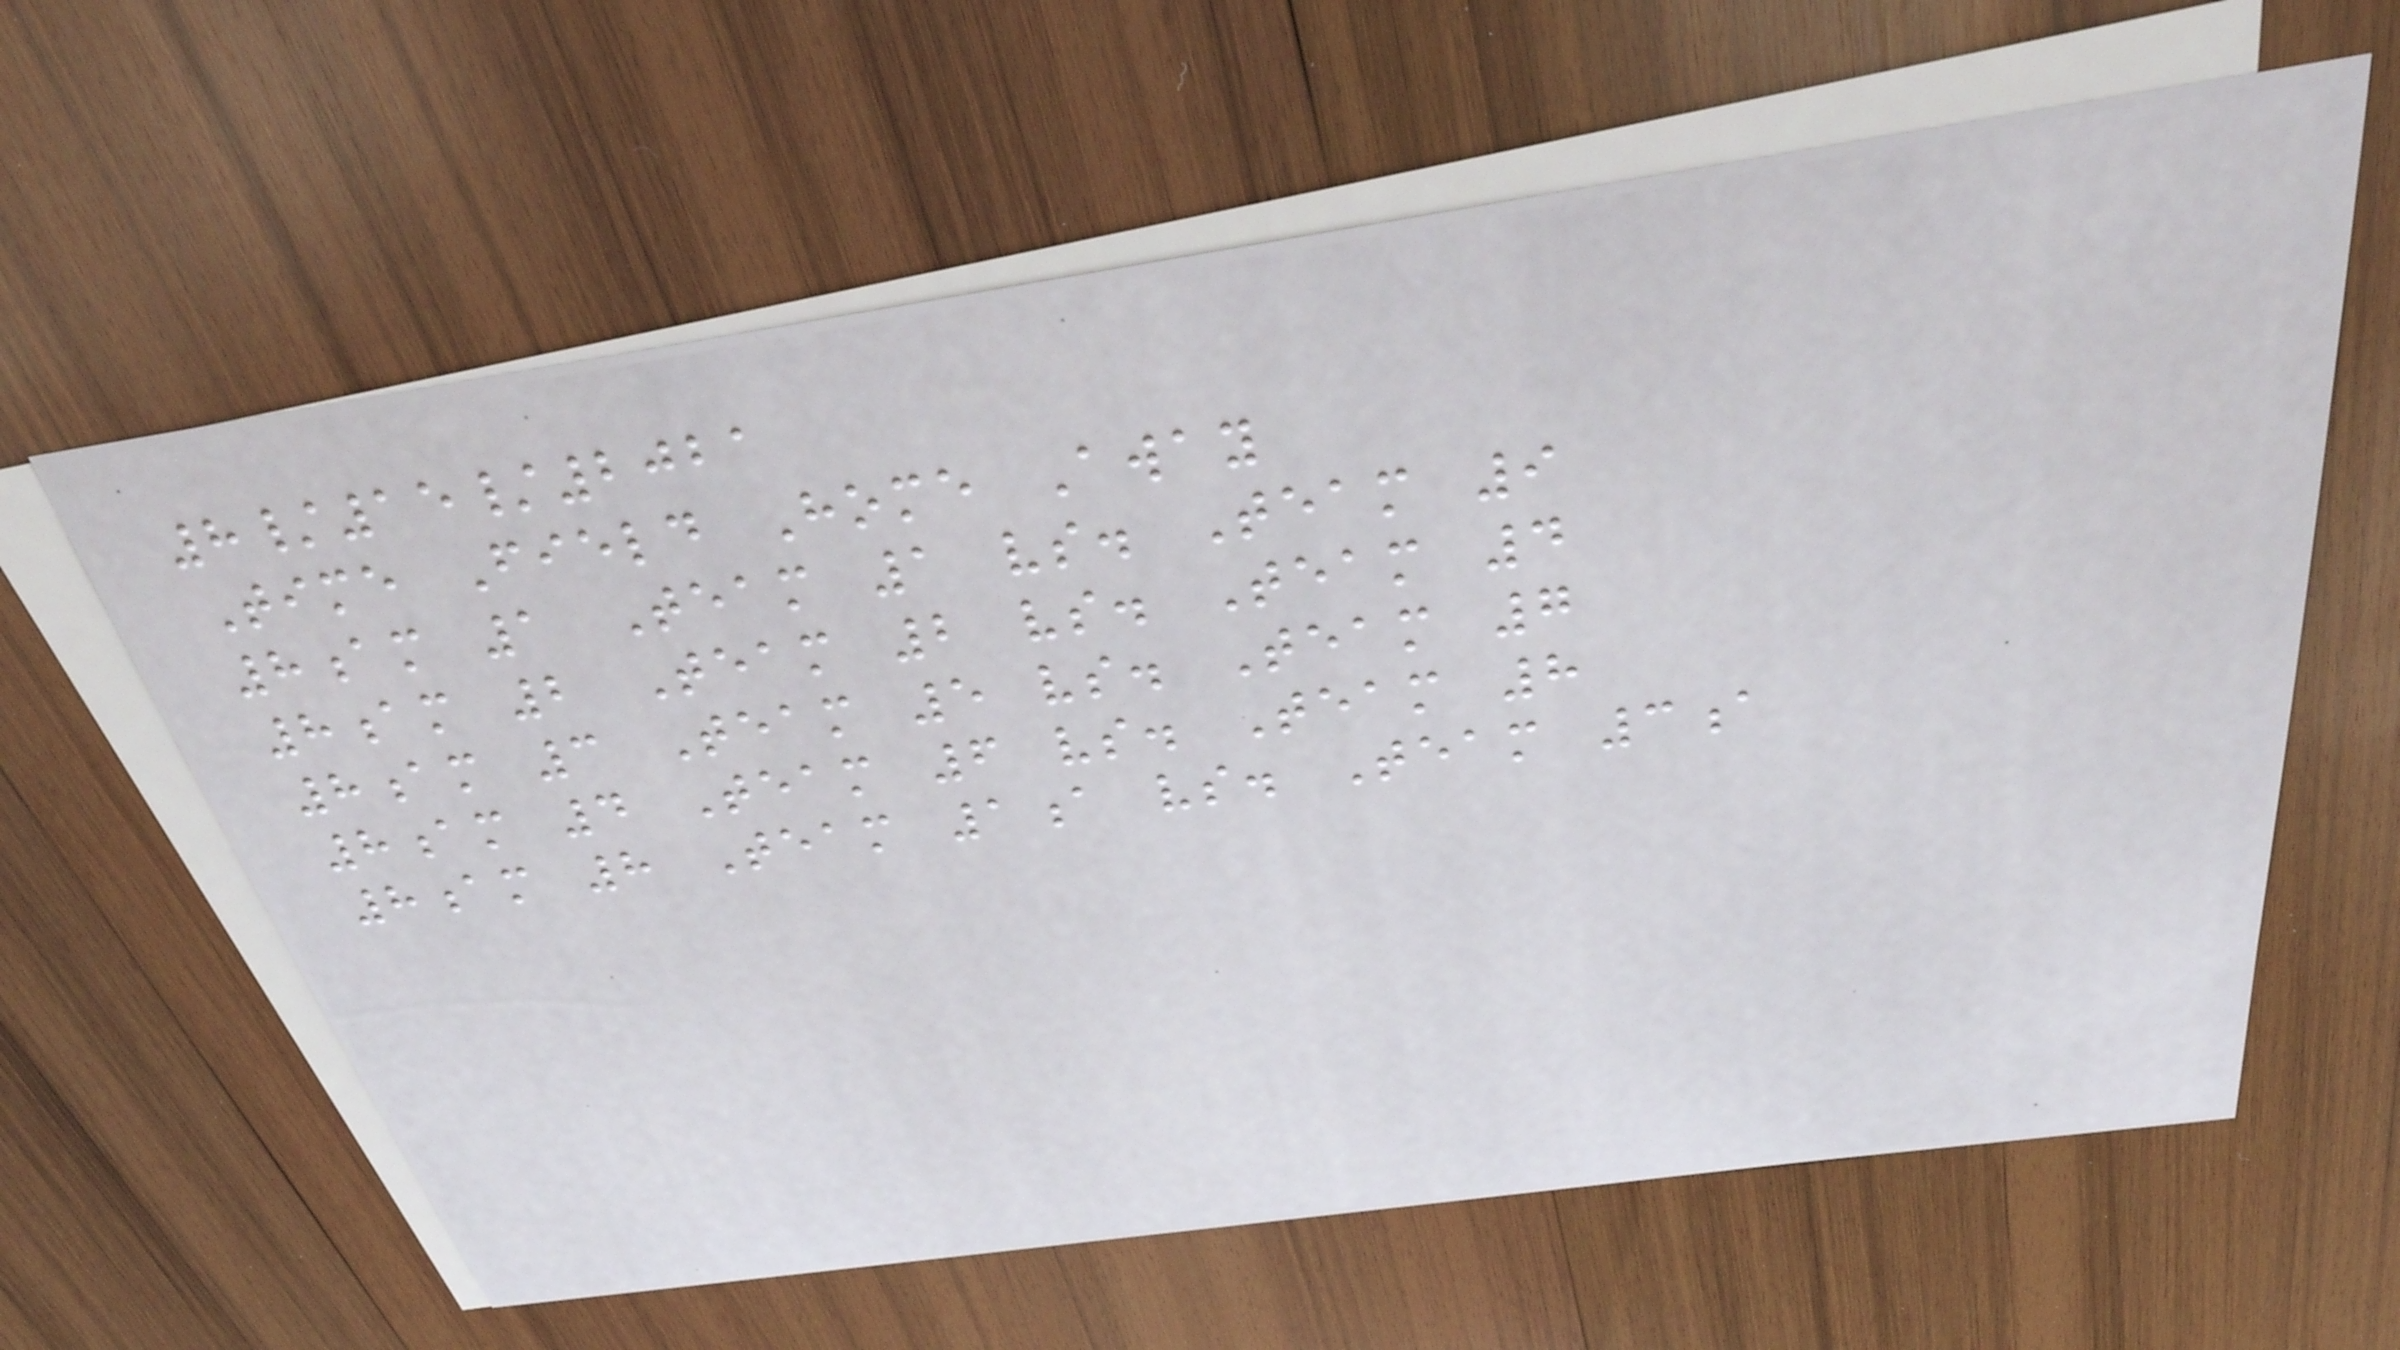8/15/2021
Time Field Home Away
8am 1 Team 1 vs. Team 9
8am 2 Team 2 vs. Team 4
8am 3 Team 5 vs. Team 7
8am 4 Team 6 vs. Team 8
8am 8 Team 1a vs. Team 3a
